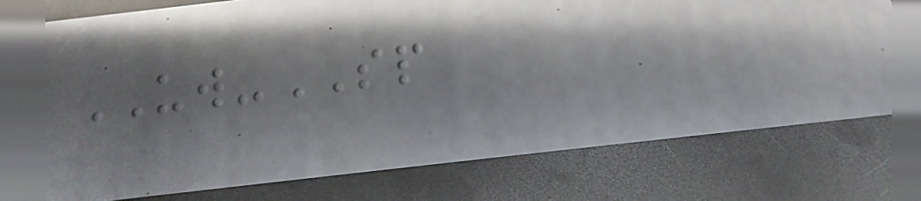UW-SP
